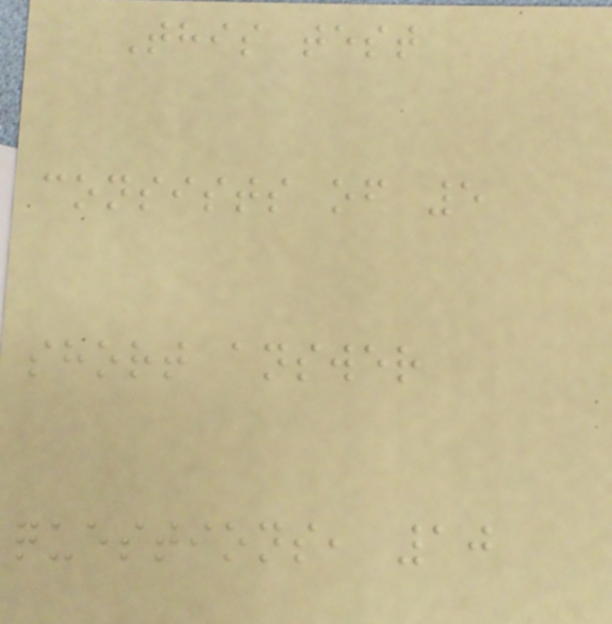This test
consists of 5
short answer
questions, 10
